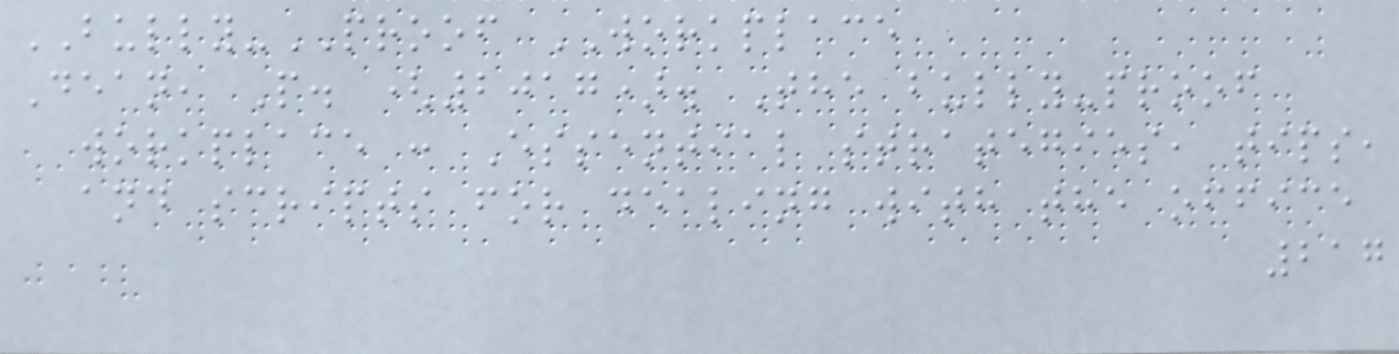BULLY-PROOF WORKPLACE
Dean, P. (2017). The bully-proof
workplace : Essential strategies, tips,
and scripts for dealing with the office
217
